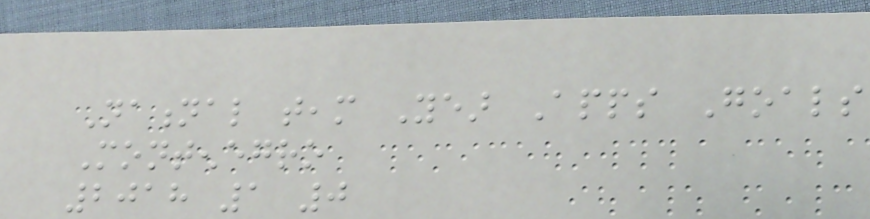National team Year Apps Goals
Montenegro
2018 1 0
